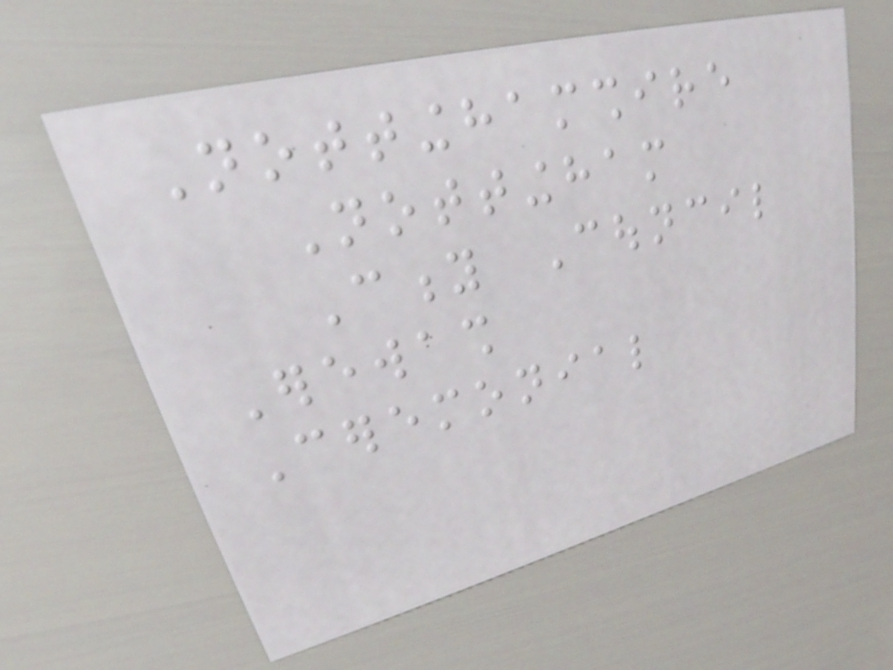Nottinghamshire
Nottingham
City Council
Erewash
Ceremonial
